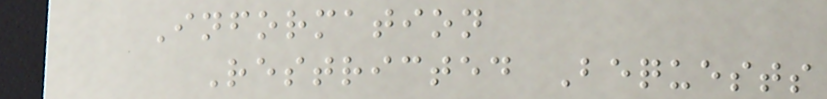Information
Restricted Bequests
